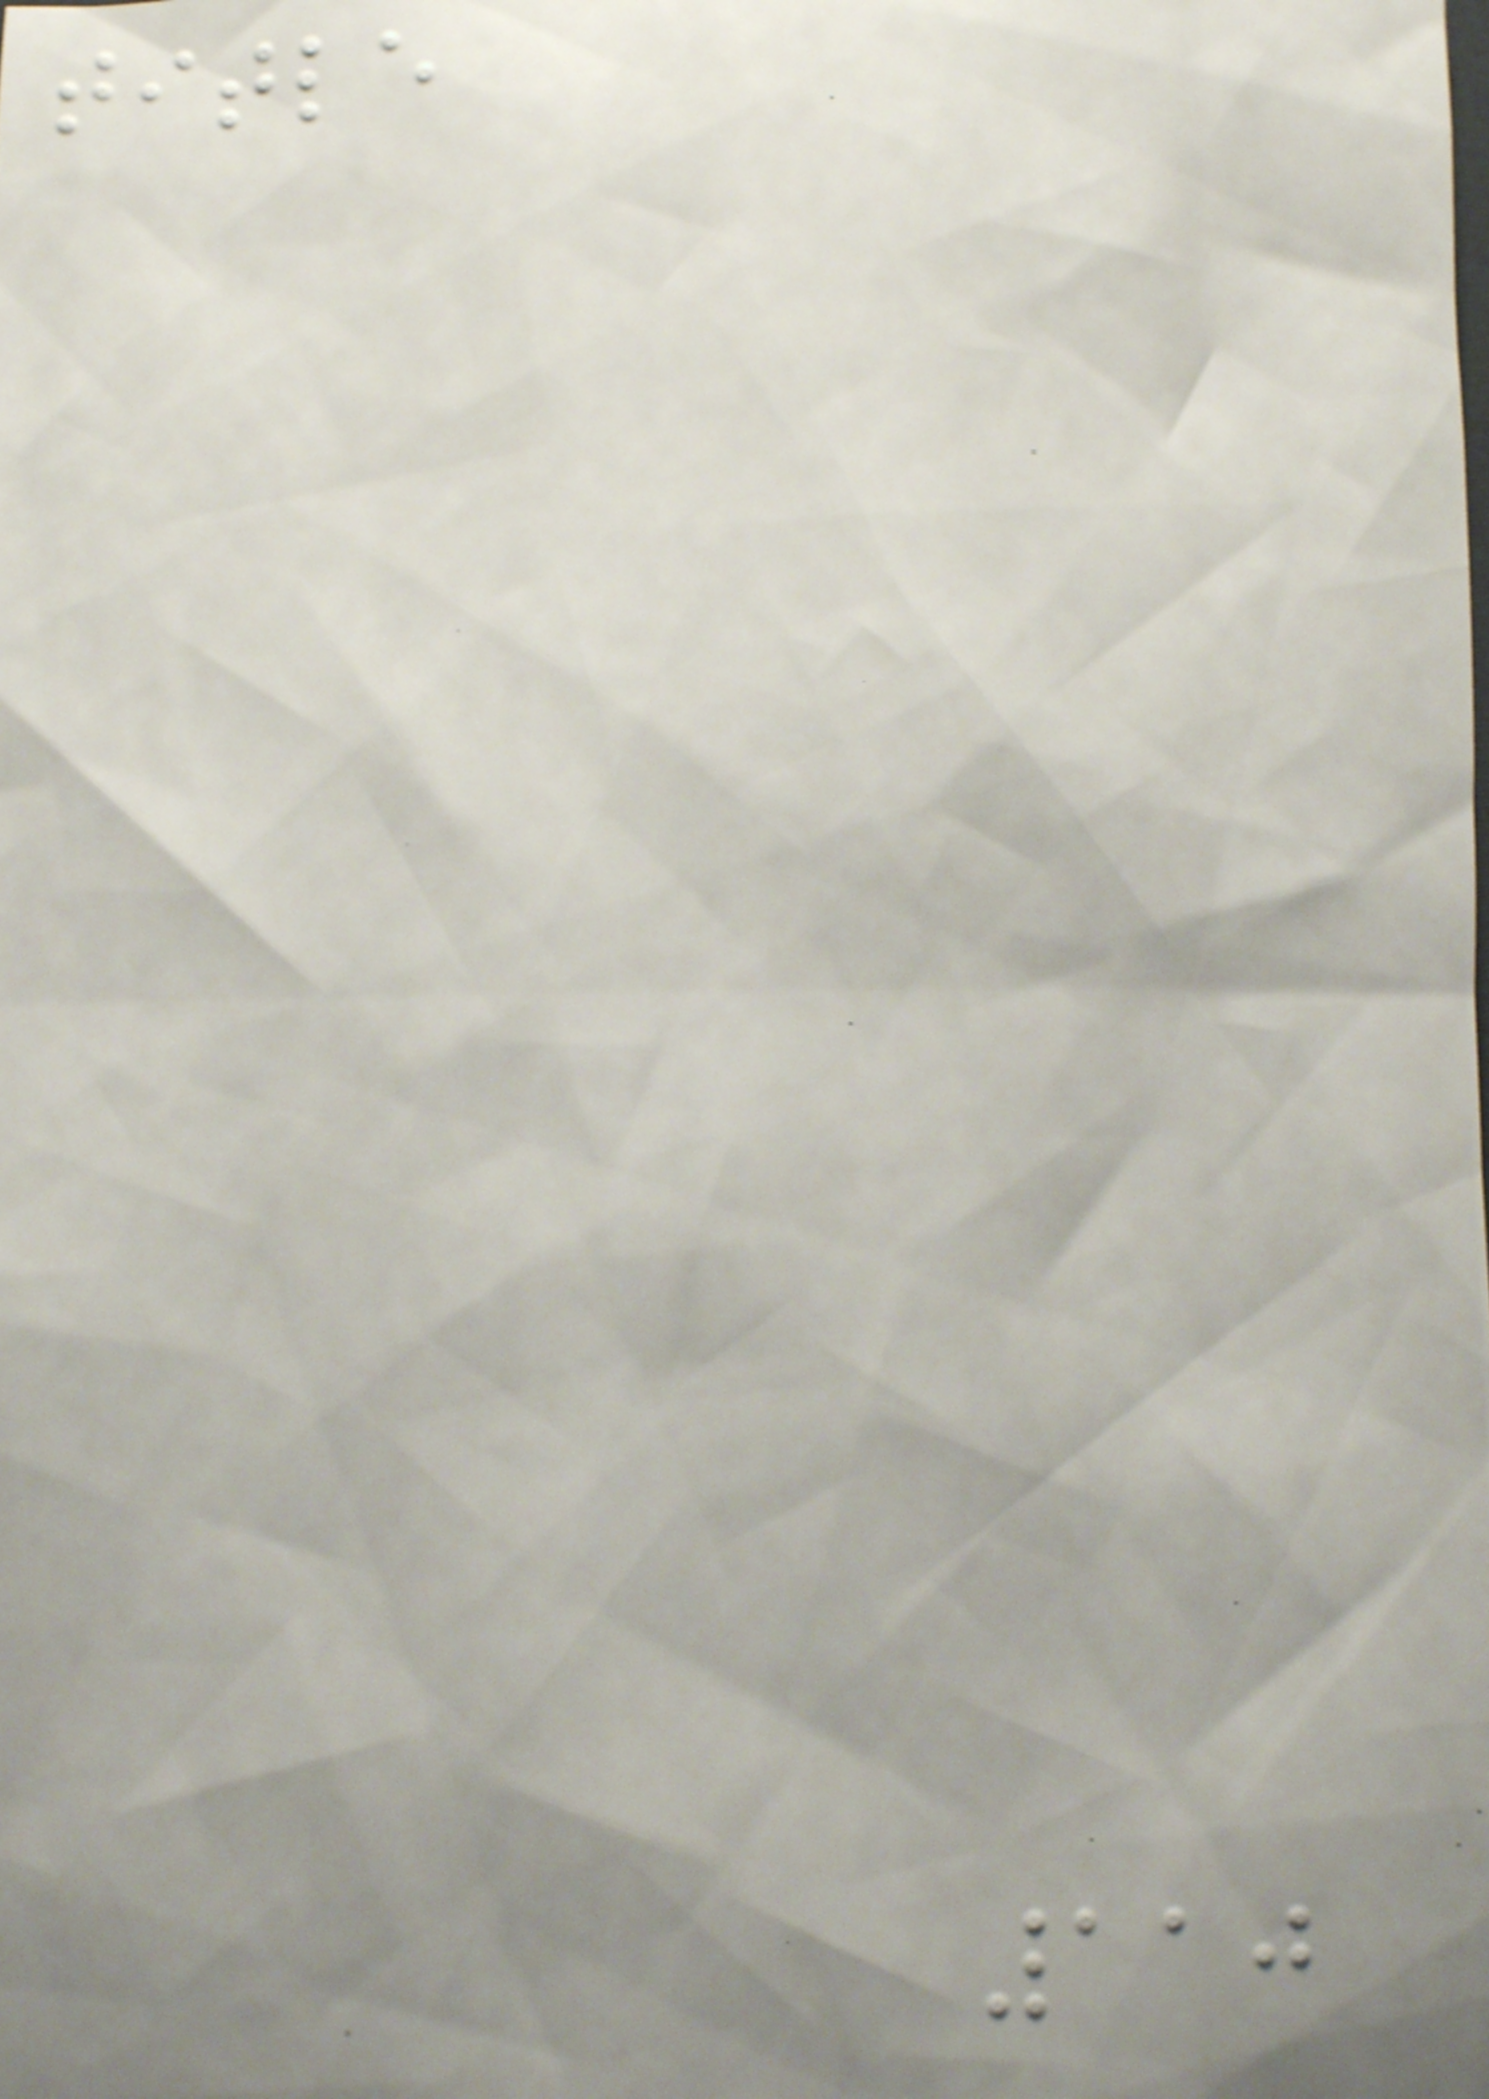title
110
